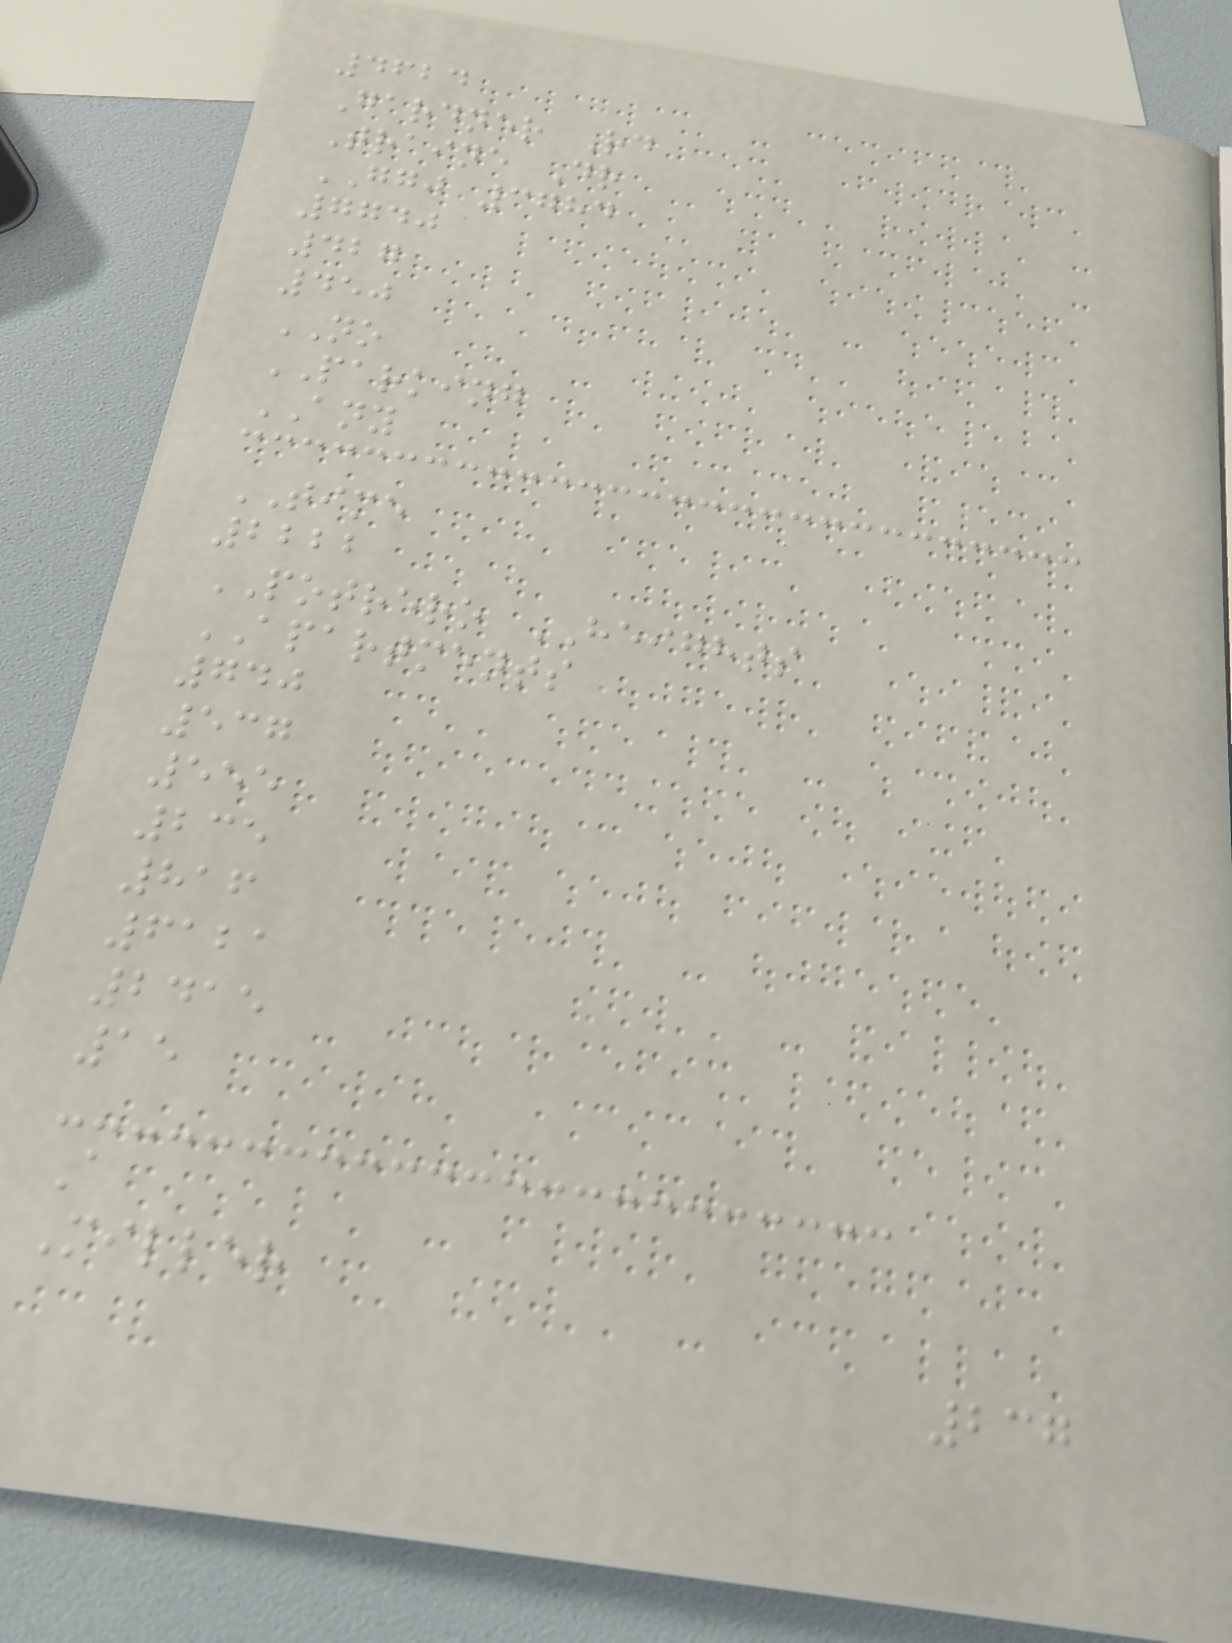4624
Gardner Rd
Traine Dr
GGJ 3784
7740
427
450
NO
PARKING
ANY
TIME
2222
POTRERO HEIGHTS
APARTMENTS
740
537
555
235
816
6121
2415
15
A
Miller
237
